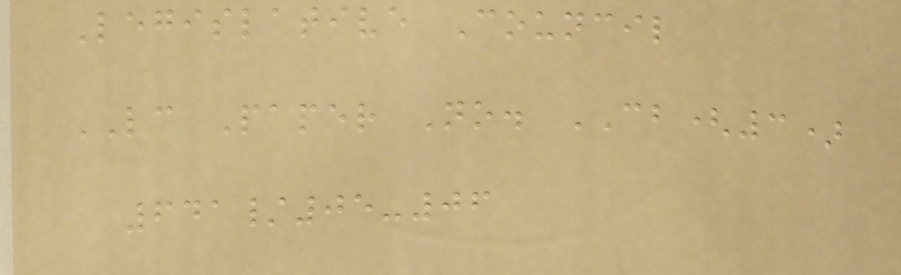Legislative Council
LC Paper No. CB(3)
641/05-06
